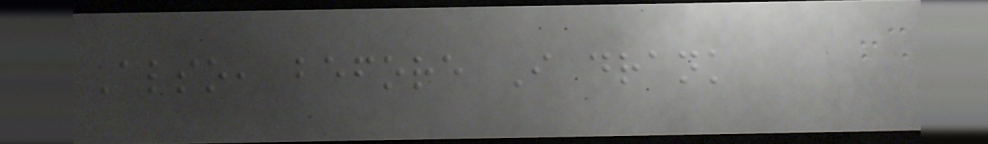Also, before I drank
